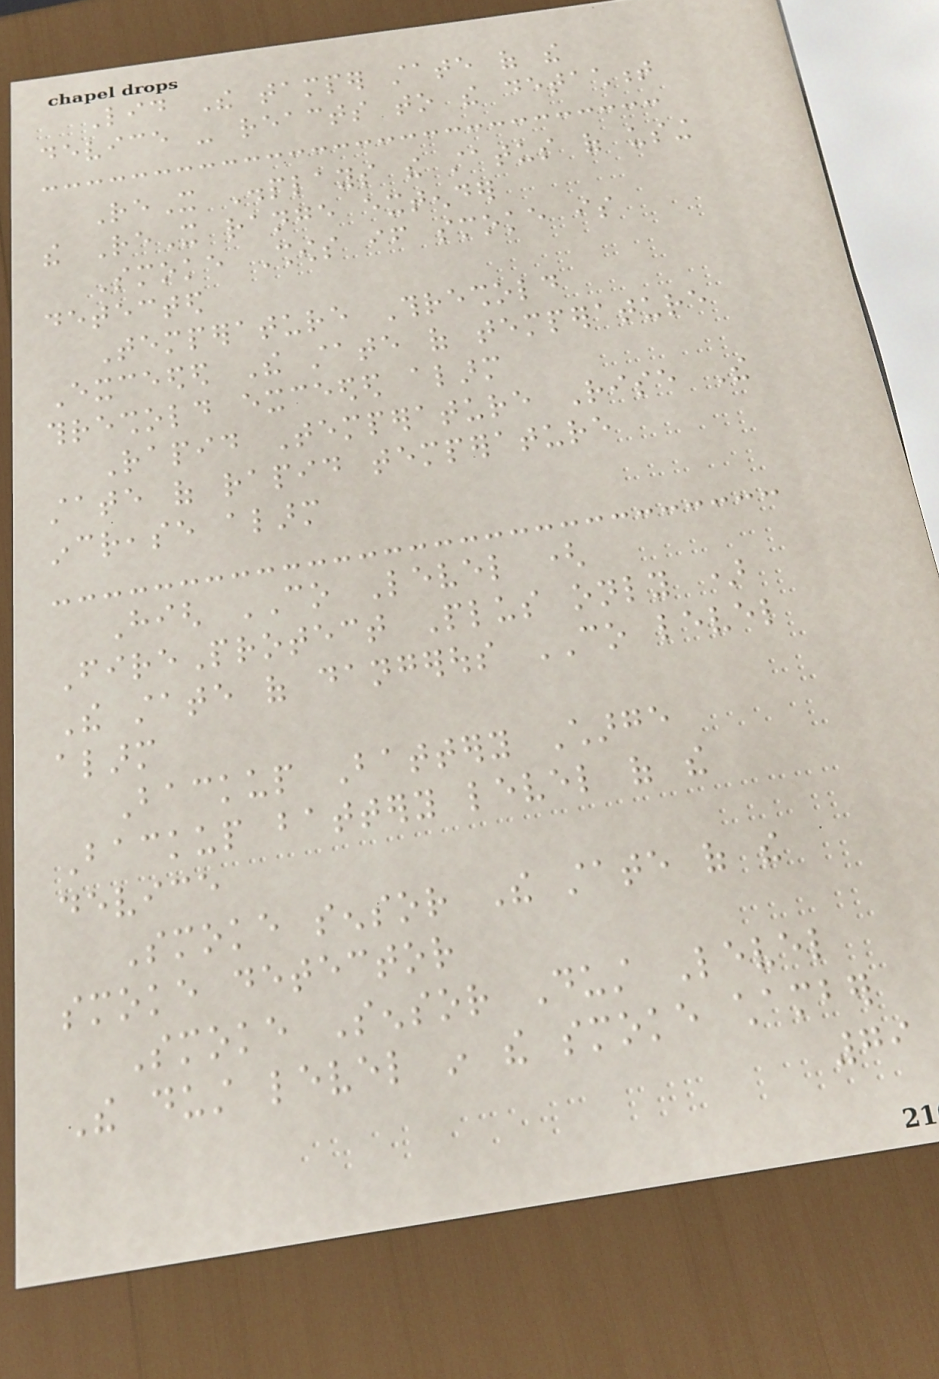Lid The tamper state of the
device - reacts to the detachment
ReX Displays the status of using
the ReX range extender
Smoke Shows if smoke is
detected
Temperature Threshold
Exceeded The state of temperature
threshold exceeded alarm
Rapid Temperature Rise The
state of rapid temperature
increase alarm
High CO Level (
FireProtect Plus only )
The state of dangerous CO level
alarm
Backup Battery Charge
Backup battery level of the
device
Smoke sensor The state of the
smoke detector
Smoke Sensor Dust Level
The dust level in the smoke chamber
79
